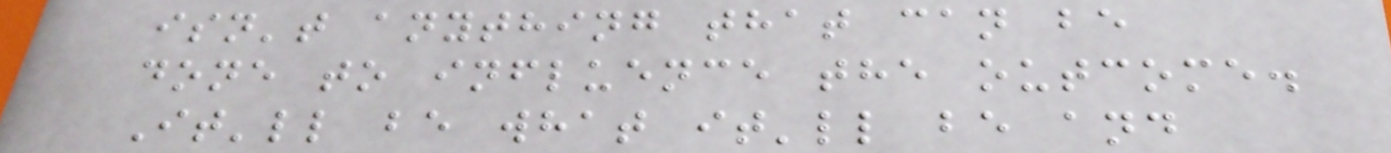isn't anything that can be
done to influence the outcome.
It'll be what it'll be and
